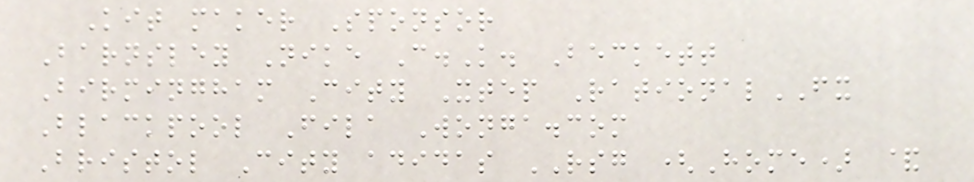Kit maker Sponsor
Barnsley Nike C.K. Beckett
Birmingham City Xtep RationalFX
Blackpool Fila Wonga.com
Bristol City adidas RSG (Home) &
